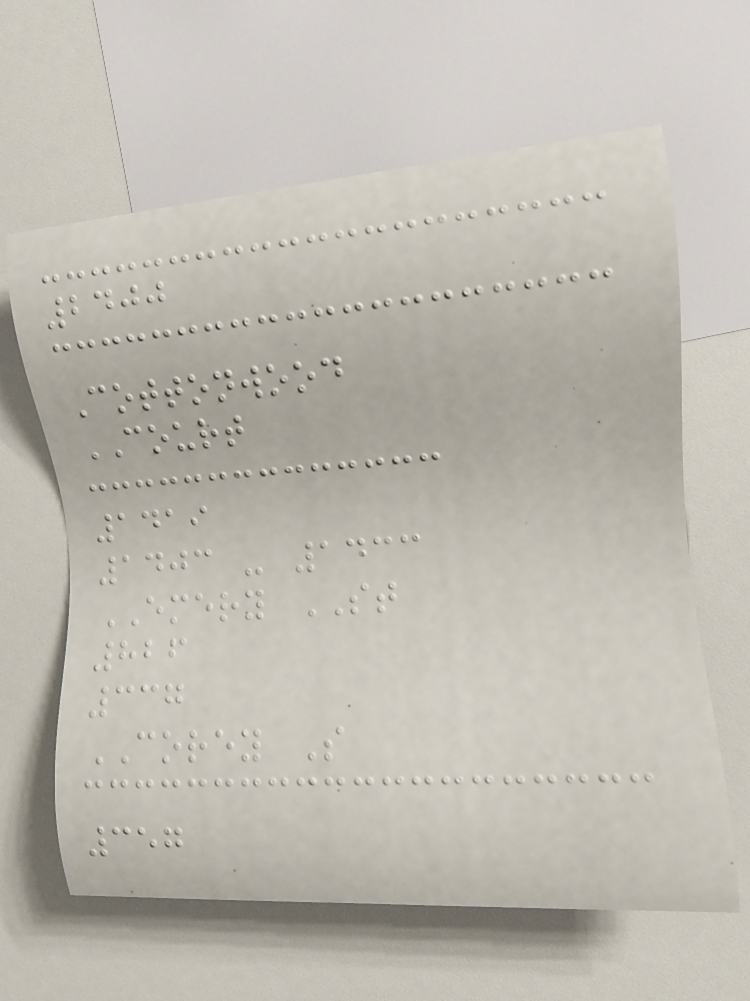2400
Cottonwood
COURT
1419
1403 - 1433
EMERY ST
826
337
COREY S
357
